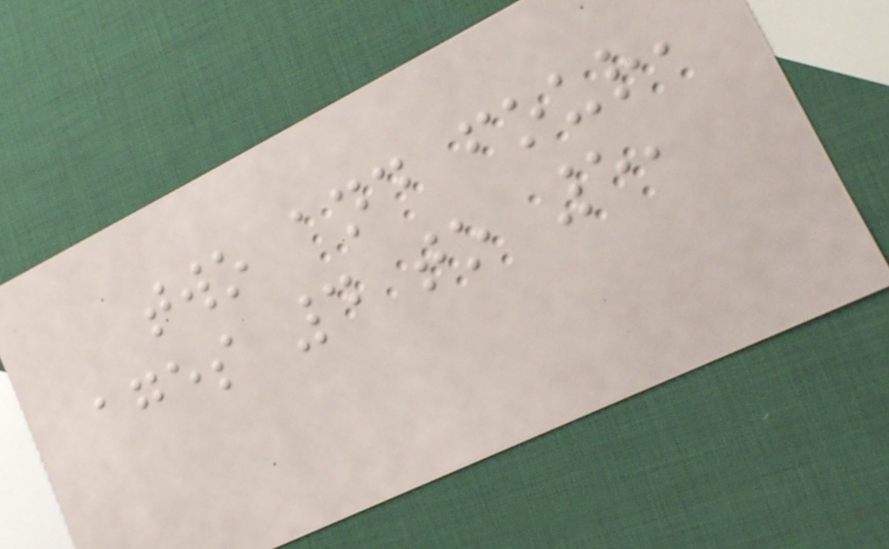two and four,
ages 4 to 5,
